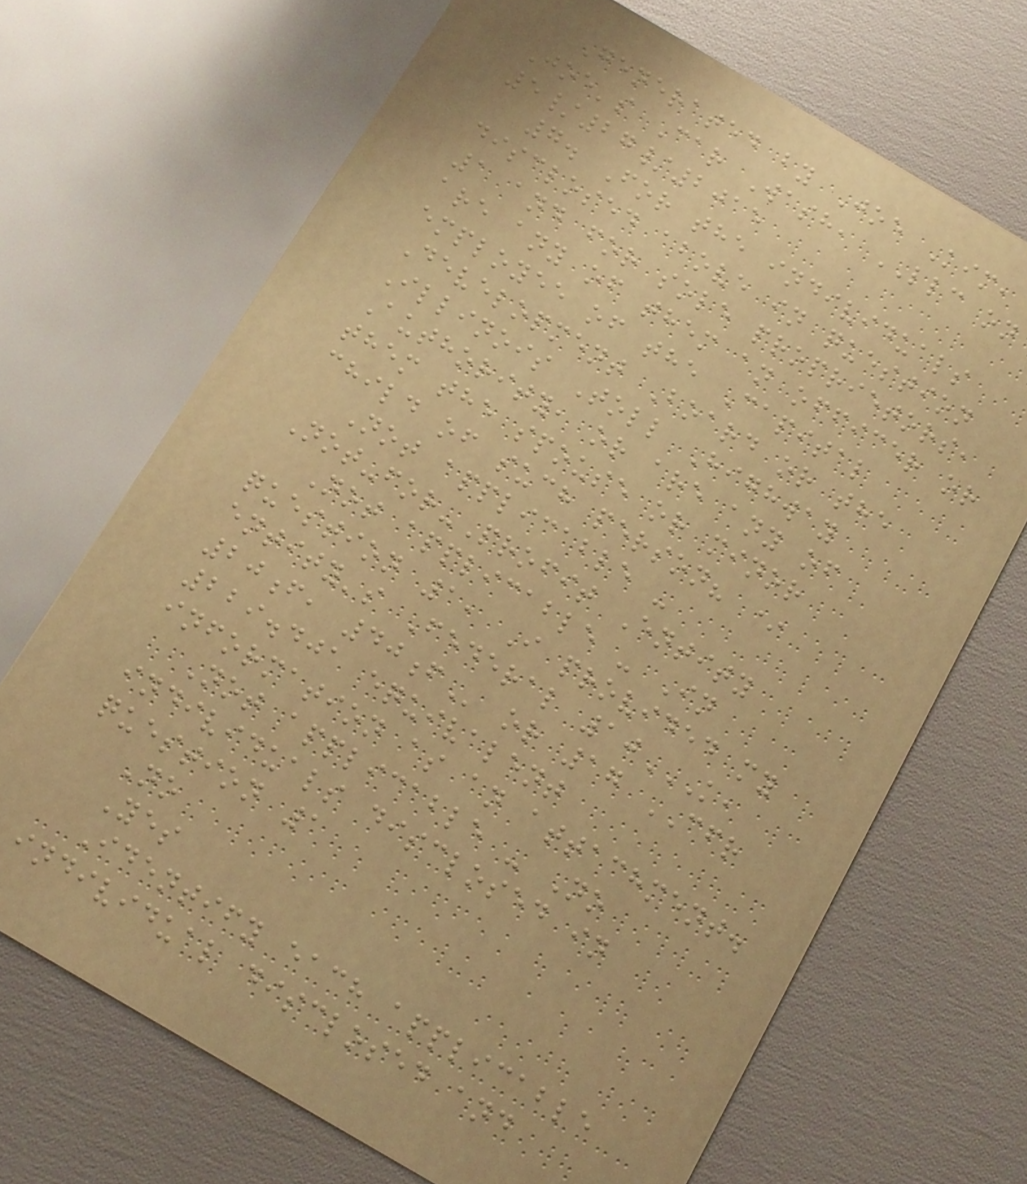Generated by Joe Kim,
Joe's Car Wash, LLC on
5/27/2015
7. For the individuals
disclosed above in question
1 and for sole proprietors,
are any of them an officer or
employee of the Capital
Development Board or the
Illinois Toll Highway
Authority, or are any of
them the spouse or minor
child of such person? *
Not applicable -
Not-for-Profit Entity
Not applicable - In
question 1, I provided my
entity's Federal 10K,
20F, 40F or 17 CFR
229.401 equivalent
information as an attachment.
Not applicable - No
individuals disclosed in
question 1
No
Yes
Identify each applicable
individual disclosed and
